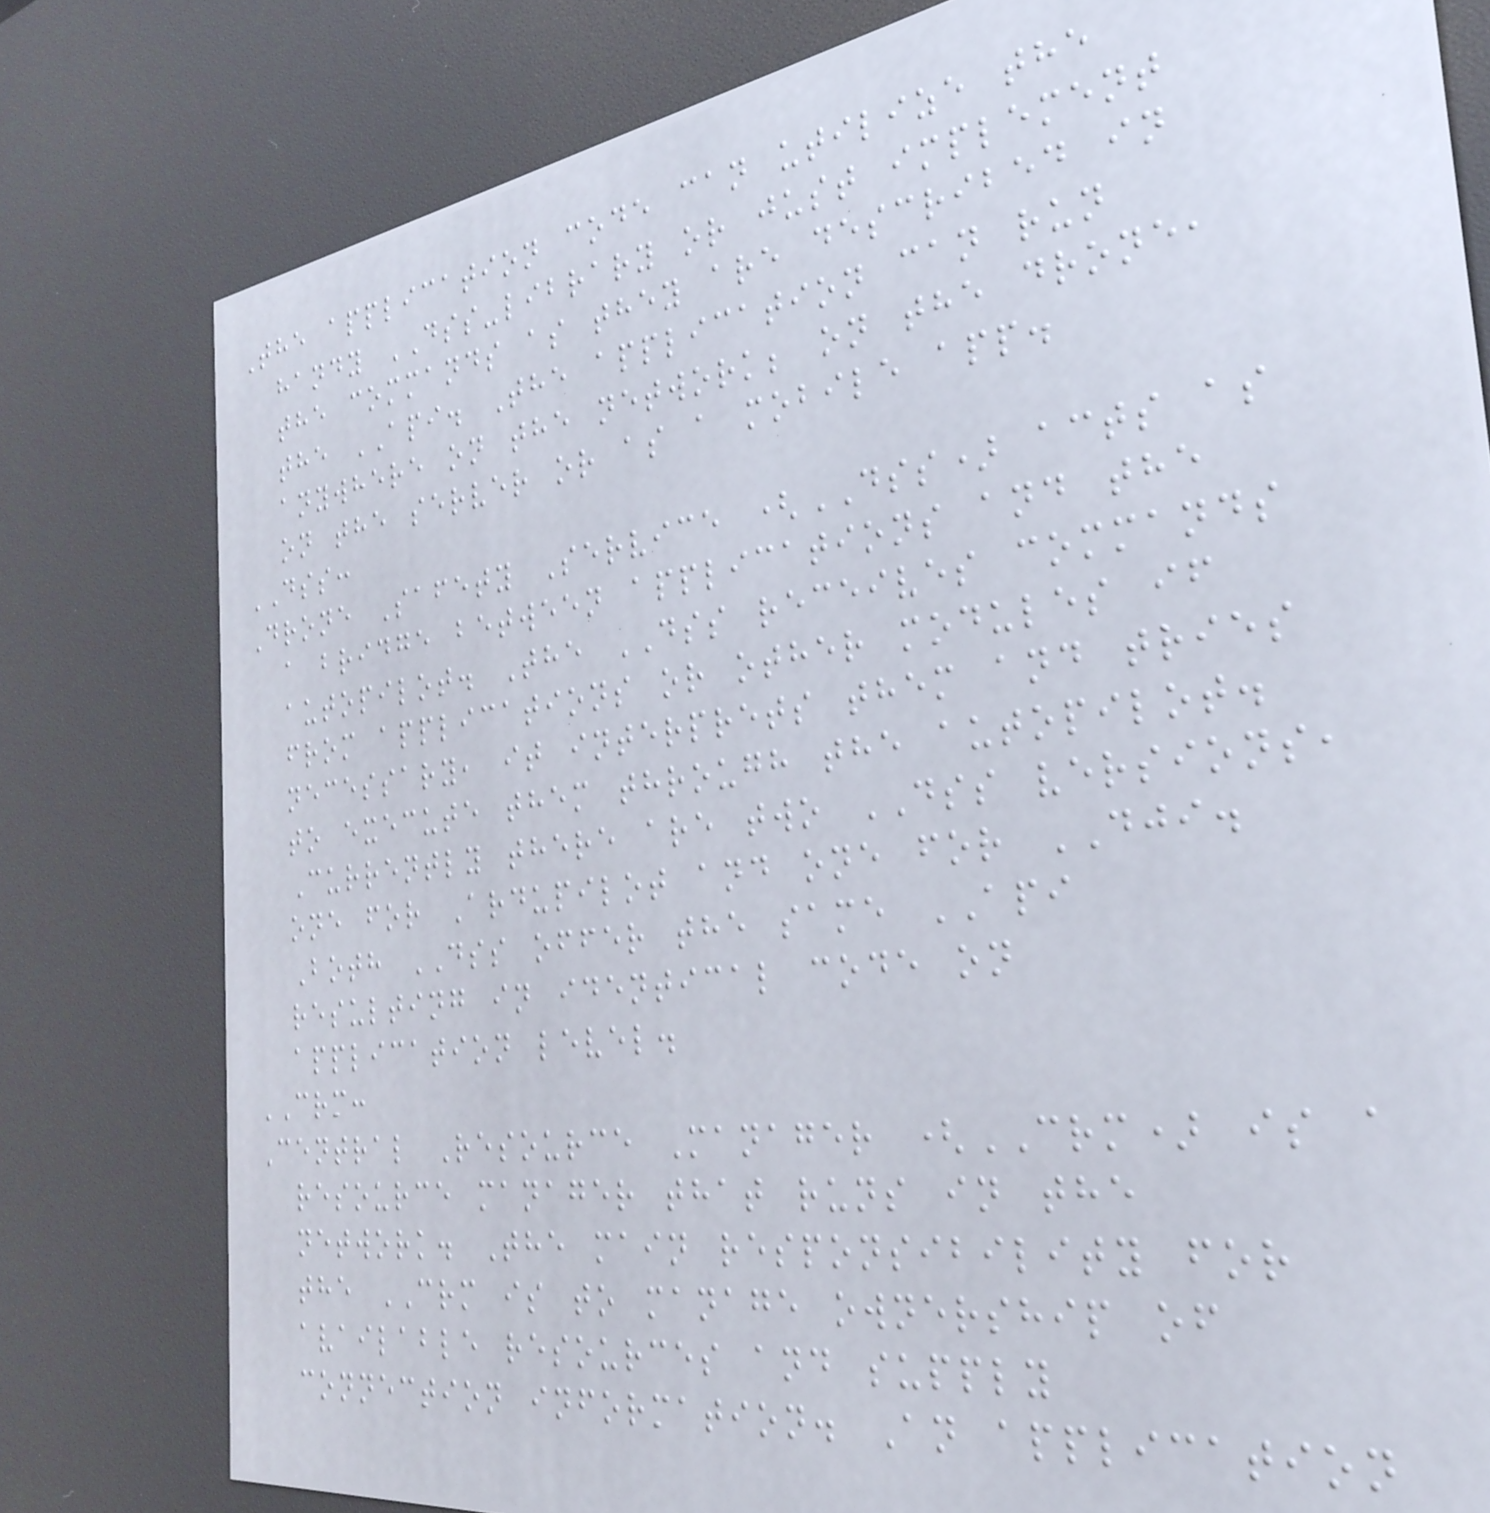The application code can utilize the
handy DSS-library or just implement
the commands as they are described in
the API. The application can run
anywhere on the network; on the drone,
on the server or as a mobile app.
DSS:
Drone Safety Service (DSS) acts as
a bridge between applications and the
autopilot. The DSS receives commands
from applications or other modules if
necessary, it interprets them and tries
to execute them through the autopilot.
Currently there are two DSS versions,
one for Ardupilot and one for DJI.
Both DSS offer the same API
resulting in identical code on
application level.
CRM:
Central Resource Manager (CRM) is a
resource manager that runs in the
network. The main responsibility for
the CRM is to manage ownership of
available resources and supply
connection information. An application
